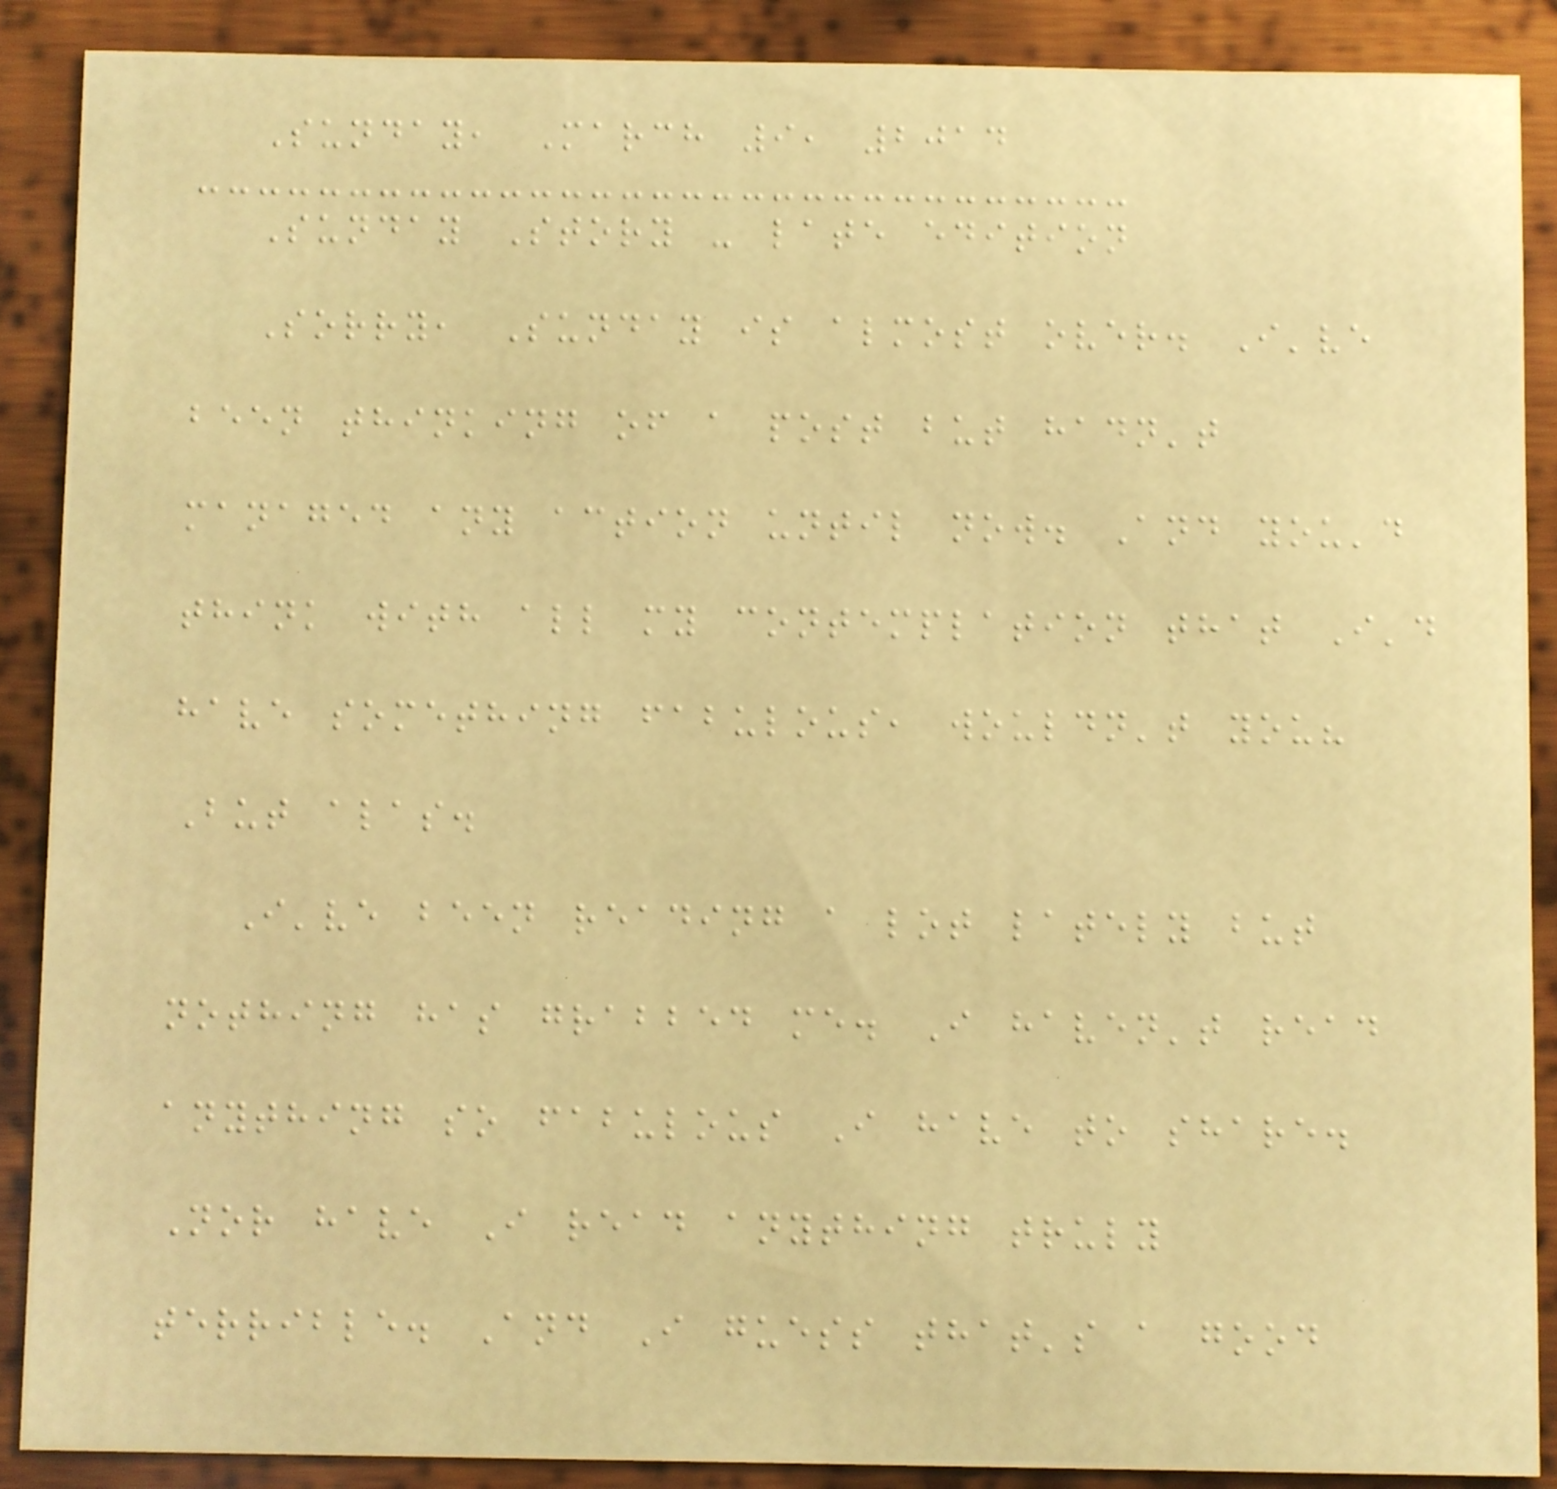Sunday, March 9, 2014
Sunday Story - late edition
Sorry, Sunday is almost over. I've
been thinking of a post but hadn't
managed any action until now. And you'd
think with all my contemplation that I'd
have something fabulous, wouldn't you?
But alas.
I've been reading a lot lately but
nothing has grabbed me. I haven't read
anything so fabulous I have to share.
Nor have I read anything truly
terrible. And I guess that's a good
